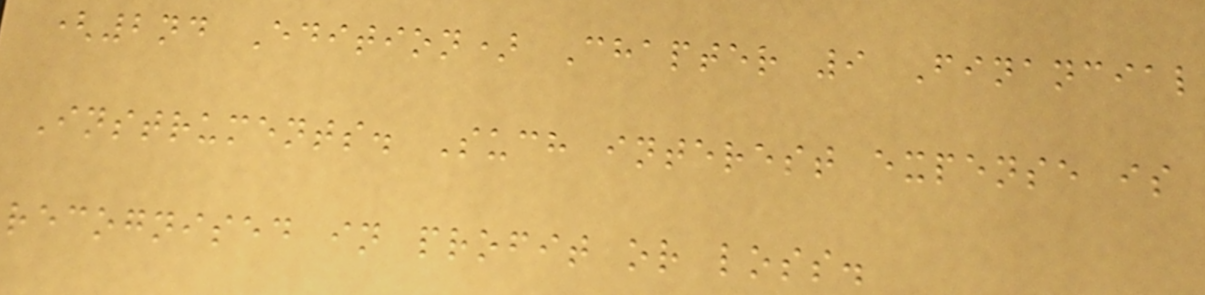(2nd Edition) Chapter 9 Financial
Instruments. Such interest expense is
recognised in profit or loss.
